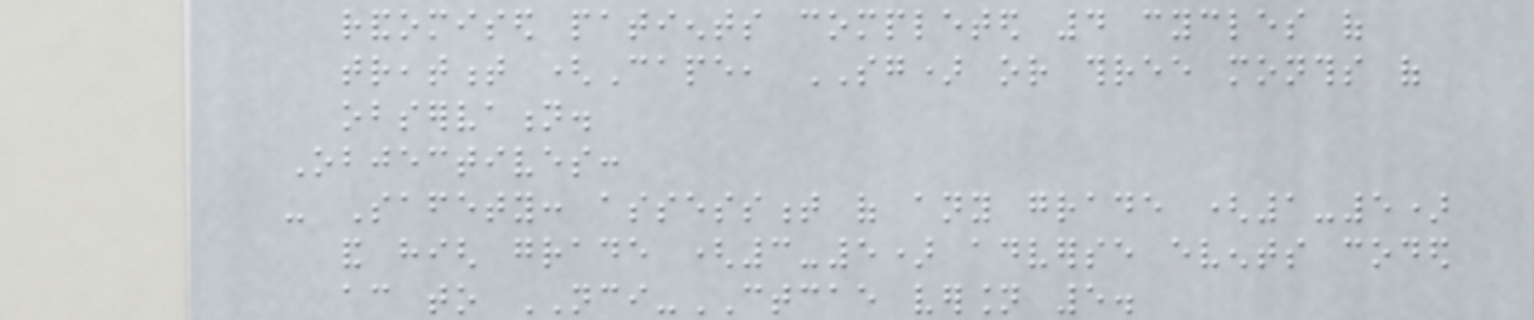randomised patients completed 4 cycles of
treatment (Cape, SG) or three months of
observation.
Objectives:
- Safety: assessment of any grade (1-5)
and high grade (3-5) adverse events coded
according to NCI-CTCAE version 5.
